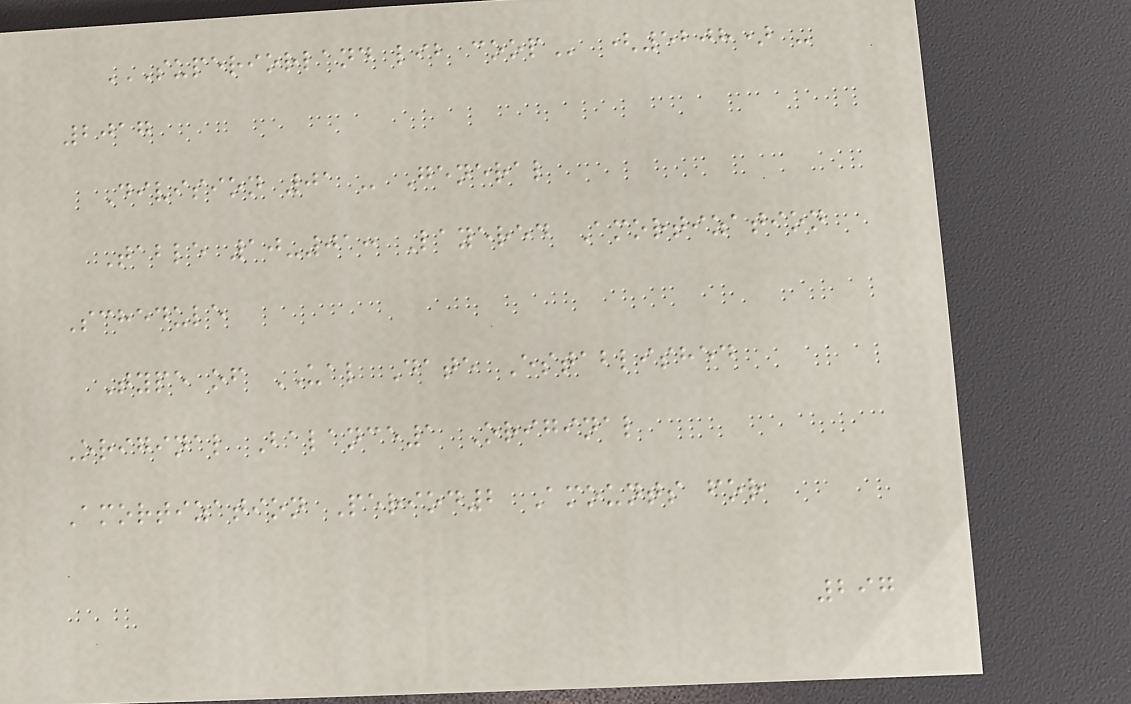SUPERIORLAND LIB COOP (5208) -
2017
Division 01 - General
Table 10-01: Layered Amortization
Schedule
Type of UAL Date Established
Original Balance1 Original
Amortization Period2 Amounts for
297
